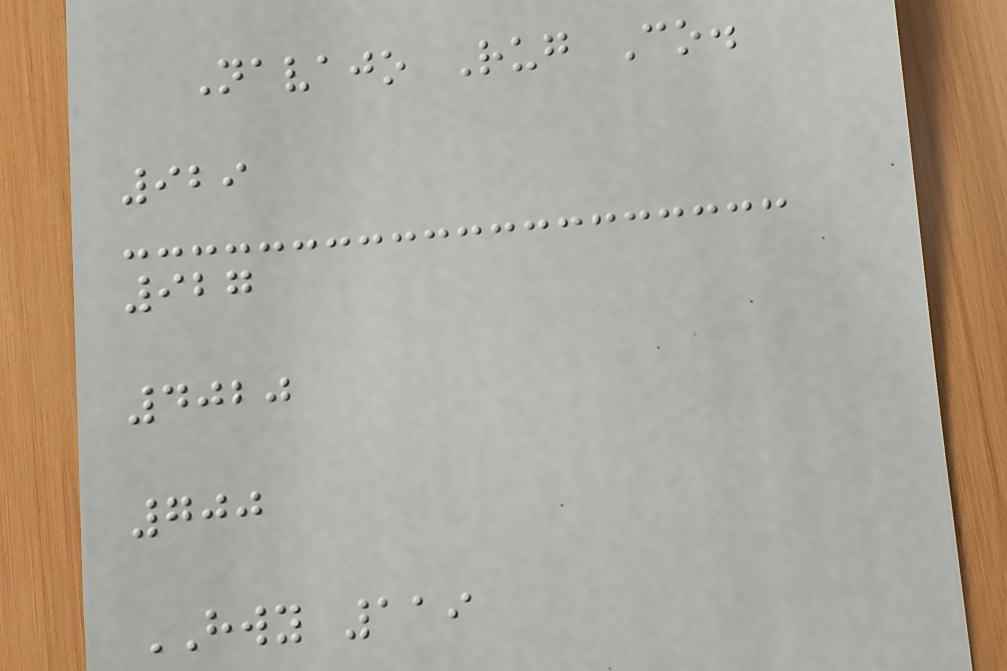Navajo Rug Co.
929
927
4020
700
HWY 119
